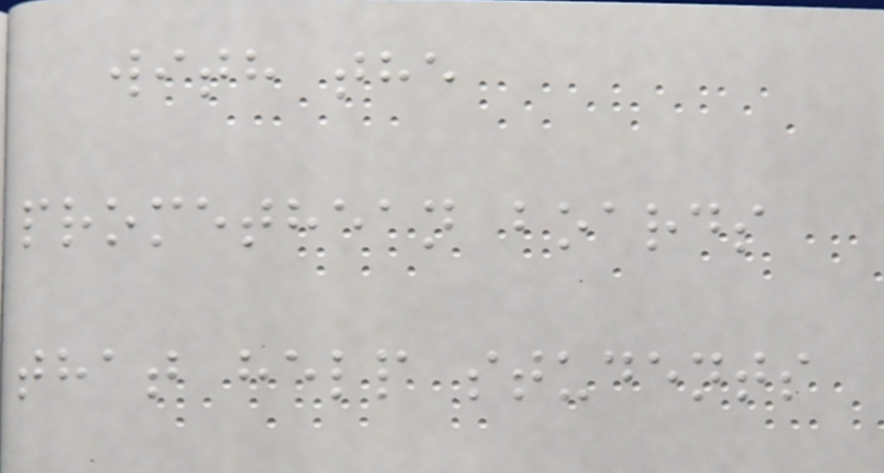with the
promethean boards
that help students
